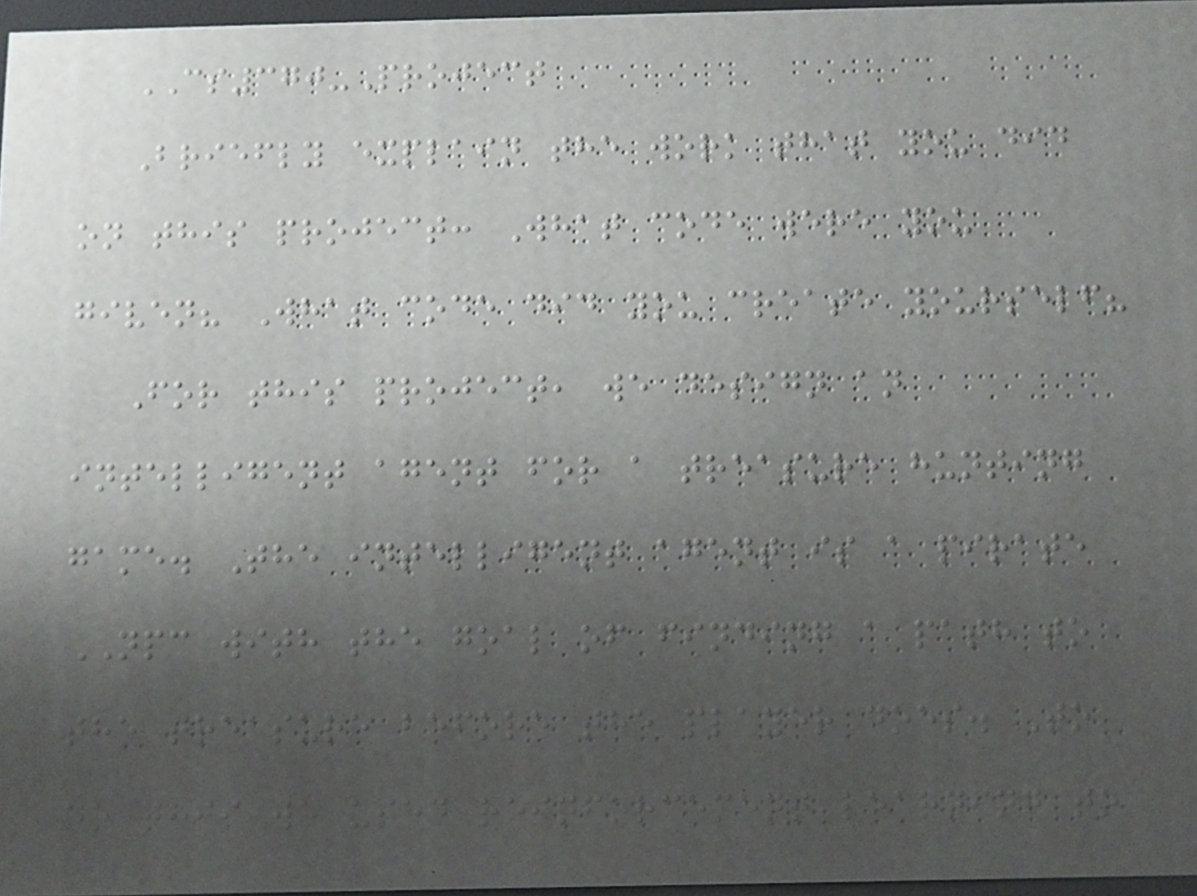CS370-Project
Briefly explain the work that you did
on this project: What code were you
given? What code did you create yourself?
For this project, we design an
intelligent agent for a treasure hunting
game. The intelligent agent is a pirate
NPC with the goal of finding a path to
the treasure before the player does. To
do this we used reinforcement learning to
